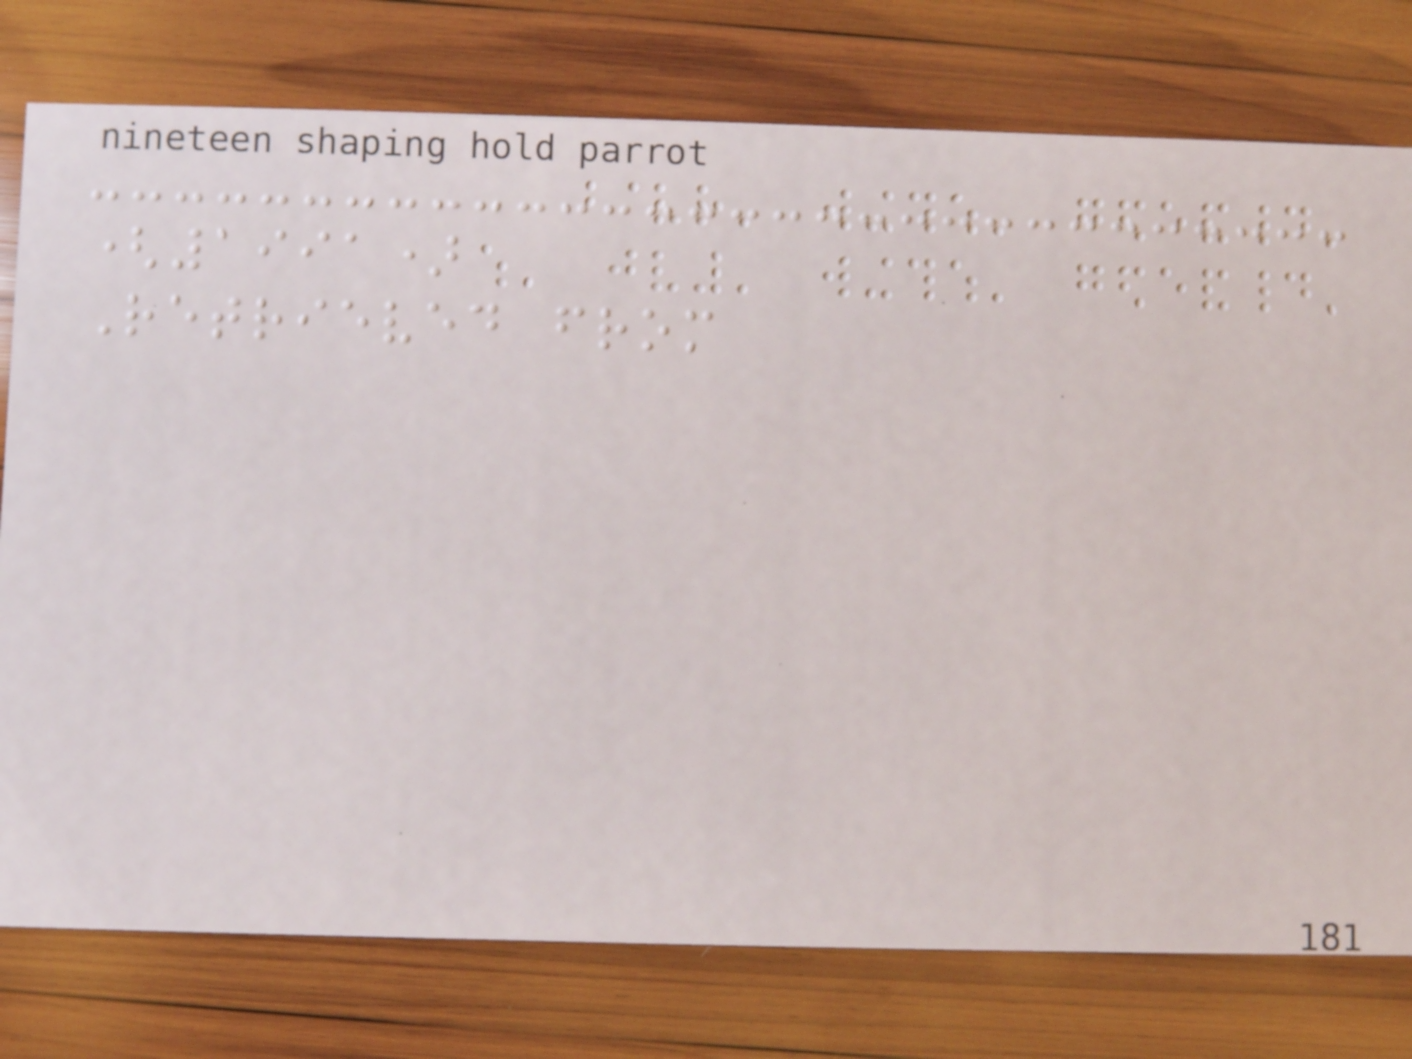(1991)
Retrieved from
